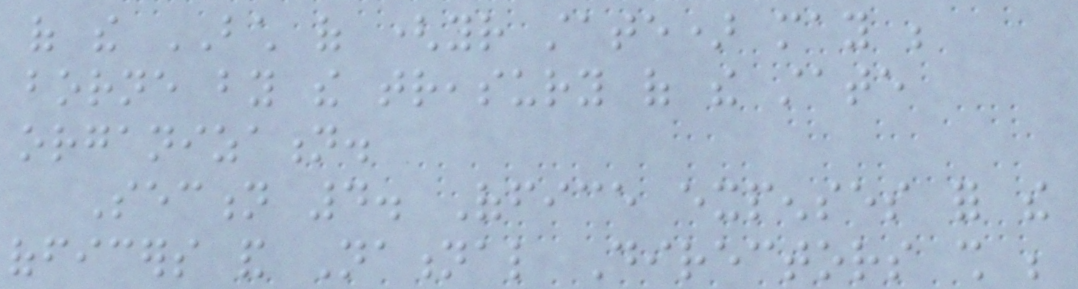of the BCH of (your state) may be
borne by the treasury of the state
organization.
Section 4. Office expenses for the
officers and National Directors shall be
